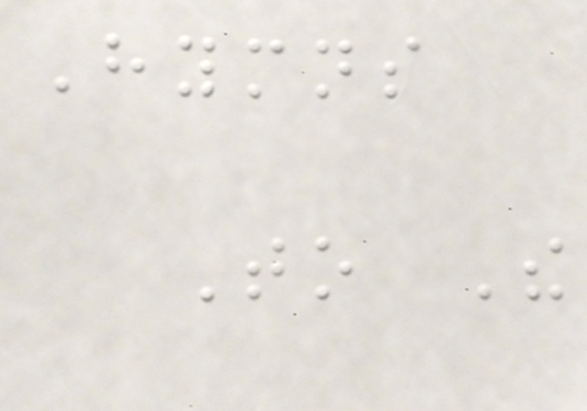Hymns
To The
